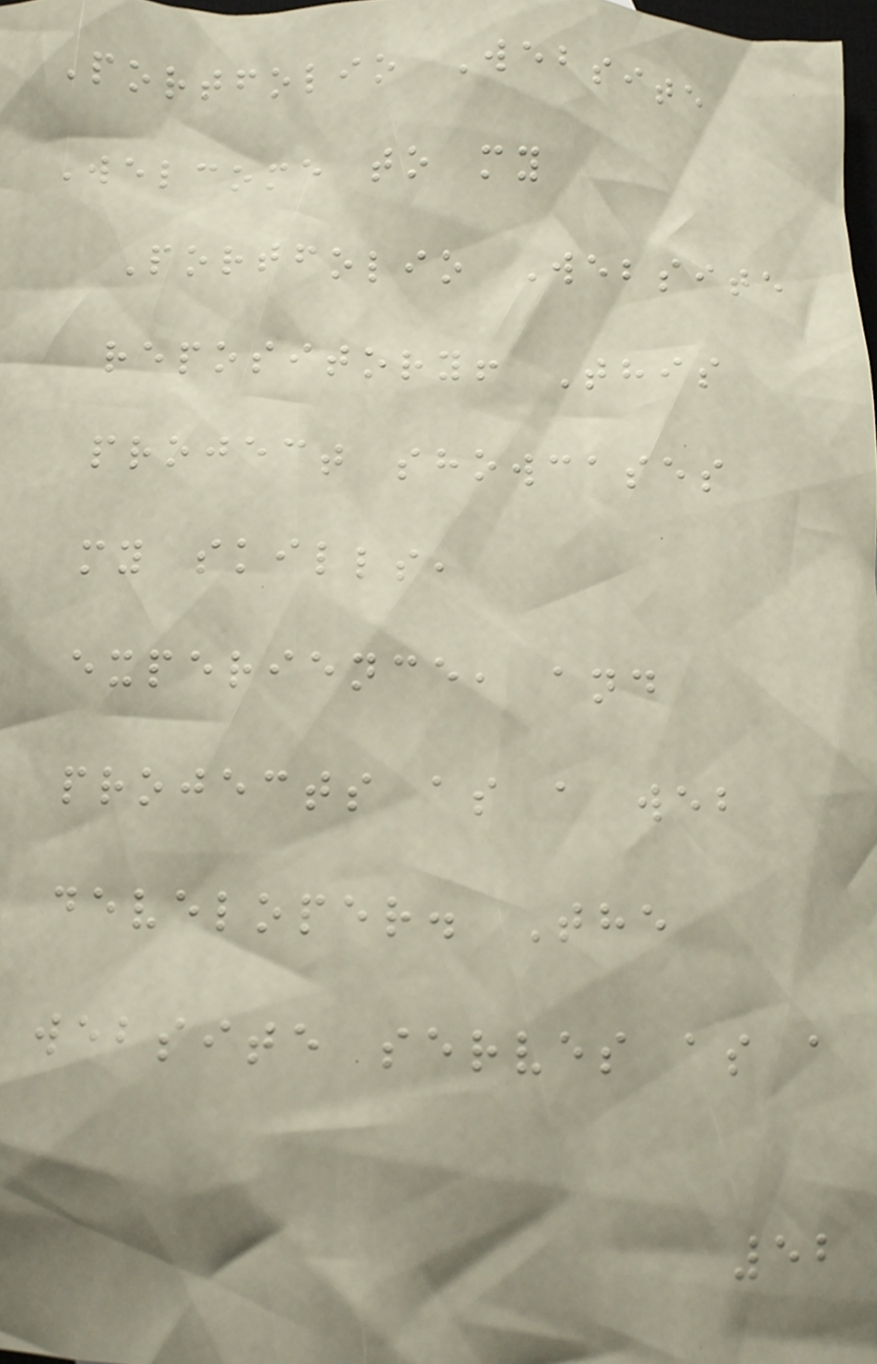Portfolio Website
Welcome to my
Portfolio Website
repository! This
project showcases
my skills,
experience, and
projects as a web
developer. The
website serves as a
52
